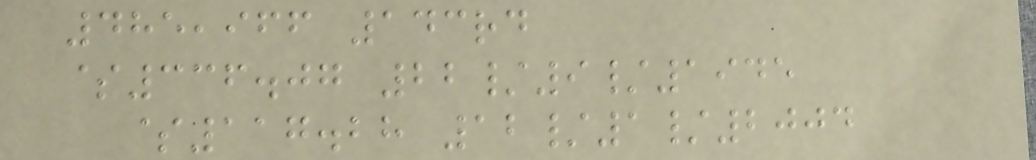485,966 143rd
$336.07 22/9/1945
$117.28 12/1/2004
